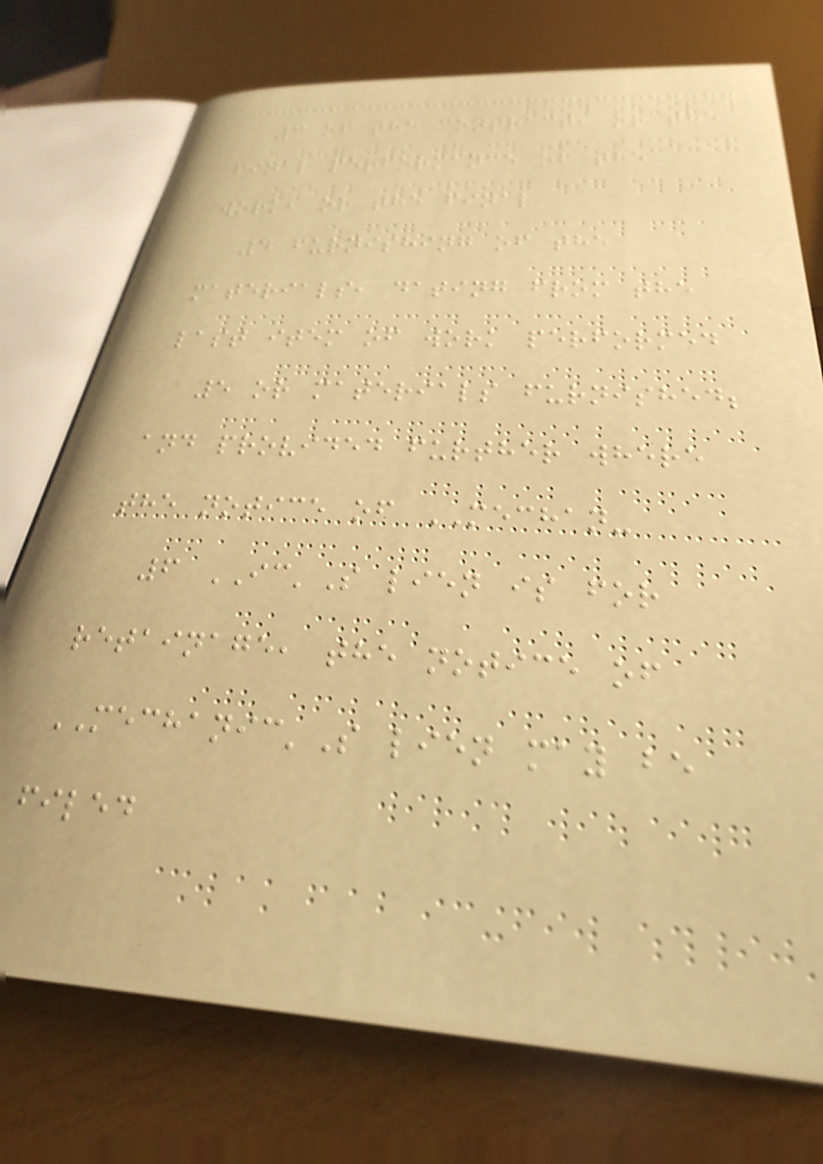3 of the contract, or the
final performance of the
work, or the final
4 furnishing of the
materials, dating from the
last item of work performed
5 or materials furnished;
and provided further where
the notice of MECHAN-
6 IC'S lien is for
retainage, the notice of
MECHANIC'S lien may be
filed
